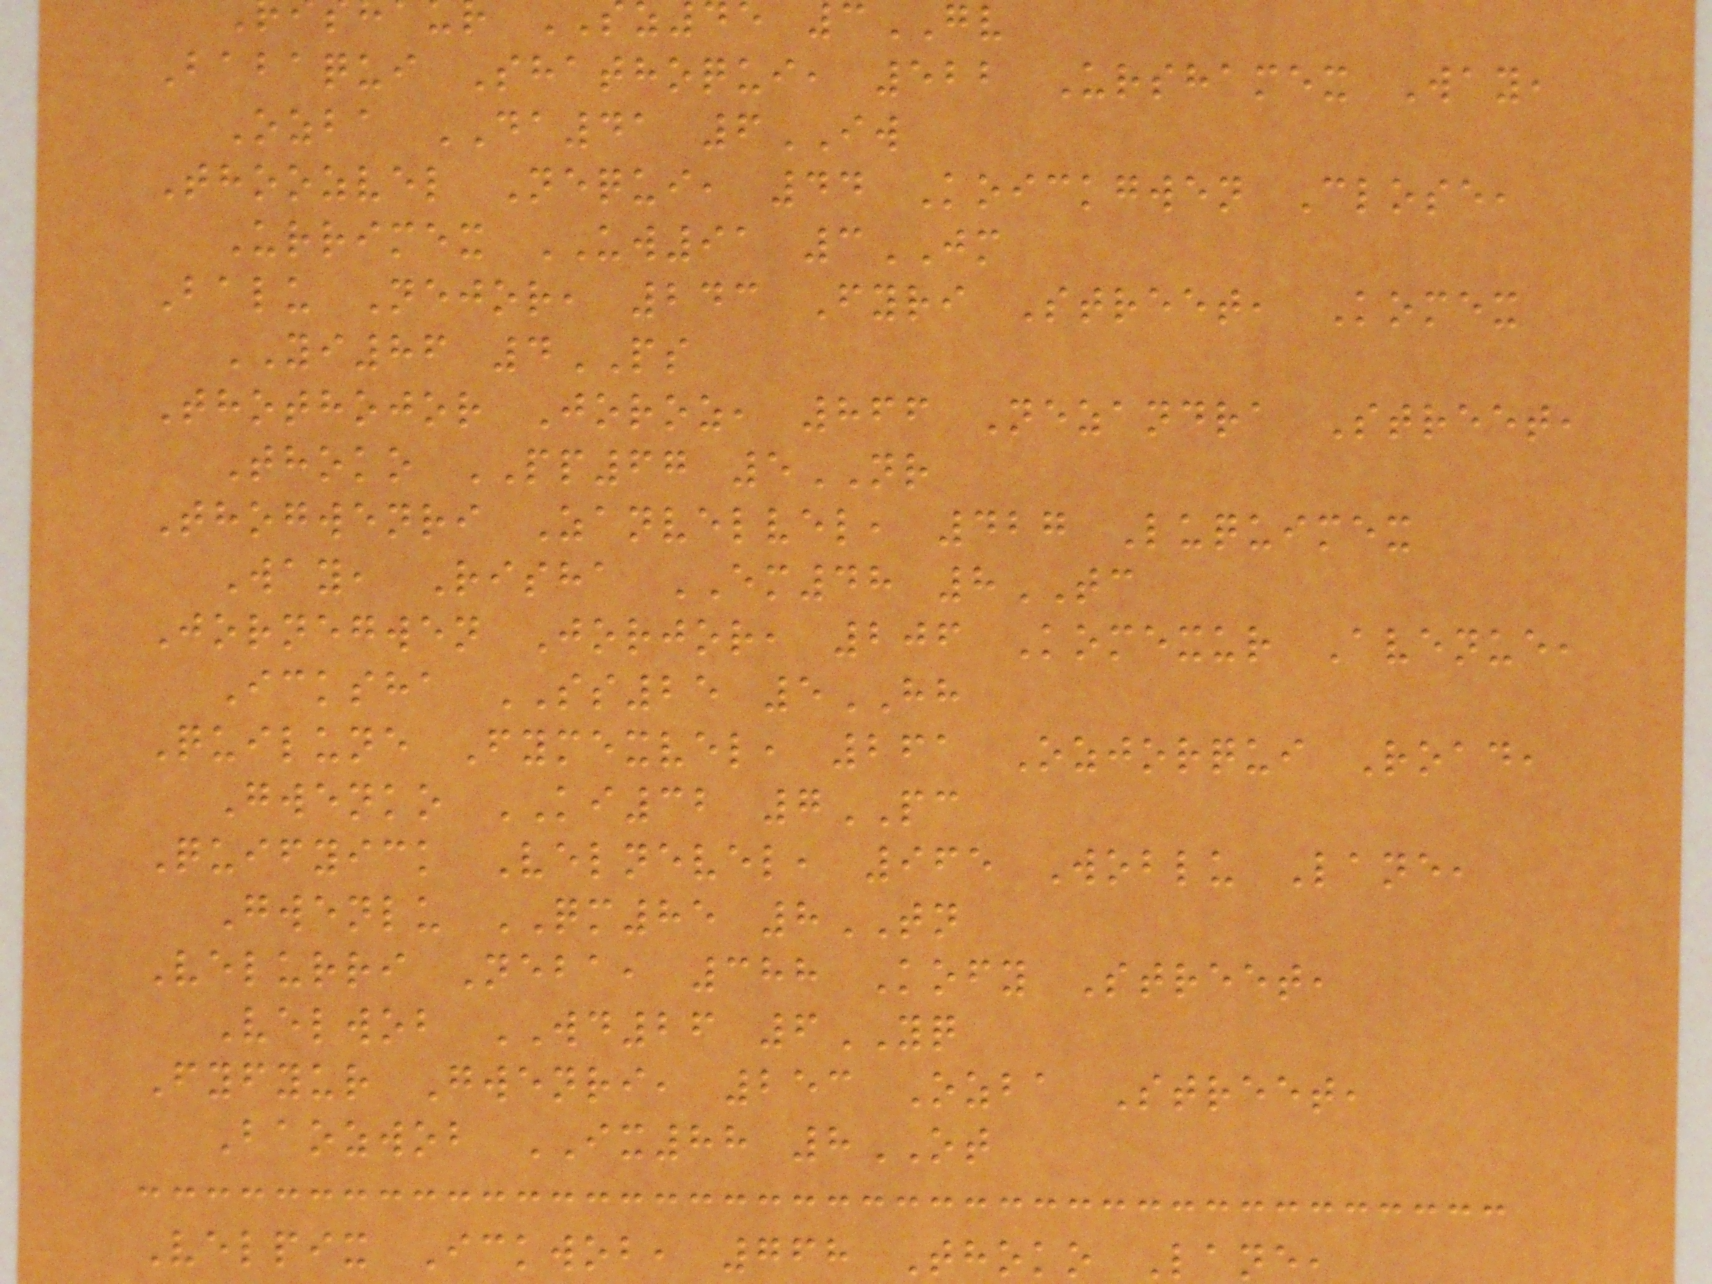de 3GV
Babaqui Shathoqui, 522 Urshamex Way,
Ozba DA41 6IW
Thoozvel Nequi, 44 Koickgwen Close,
Urrimex UW91 3JM
Balu Nejor, 243 Fyri Street, Komex
YI86 4PS
Thothojor Joroz, 866 Nezandra Street,
Thoko PP67 5NR
Thogwenri Zanvelvel, 427 Luquimex
Way, Risha EM48 8TC
Jornegwen Jorjor, 206 Komexur Avenue,
Icksha SS25 5HH
Quilune Fymexvel, 261 Ozjorqui Road,
Gwenko KI32 7PC
Quifyick Velnevel, 965 Woblu Lane,
Gwenlu QM85 8TN
Velurri Neba, 388 Kofy Street,
Velwob WD26 6YQ
Fyfyur Gwenri, 253 Ozba Street,
Baozwob IX88 8OT
Velpix Ickwob, 768 Thoko Lane,
